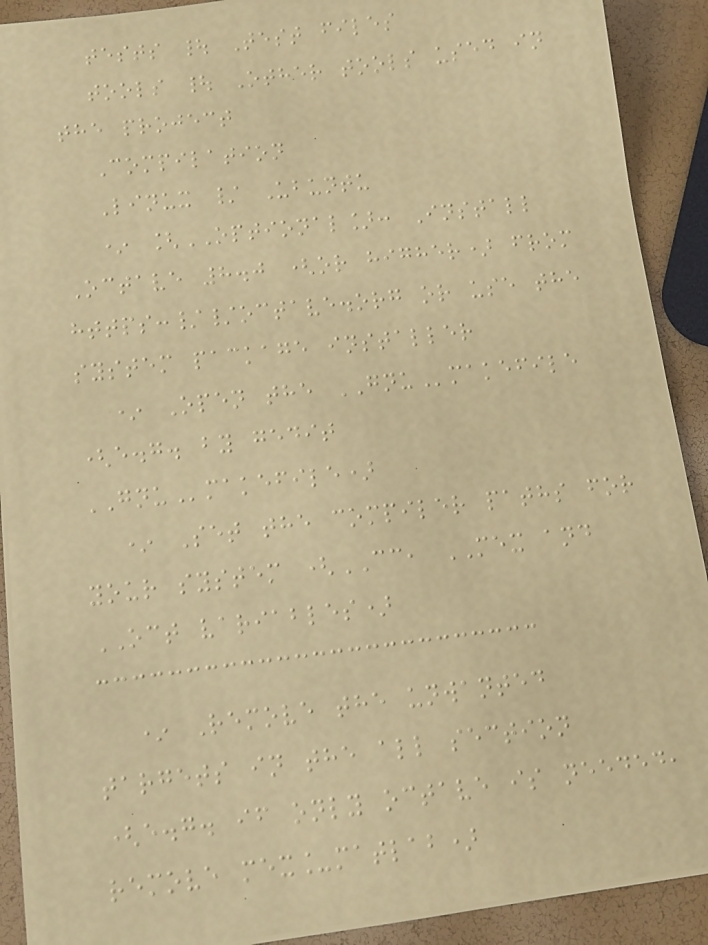tests | Test files
tools | Other tools used in
the project
Compilation
Linux / Ubuntu
* [OPTIONAL]: Install
Octave 8.0 (or higher) from
https://octave.org or use the
system package installer
* Open the GNUmakefile
(e.g. by gedit
GNUmakefile)
* Set the compiler paths for
your system (CC, MEX and
OCT variables)
* Remove the unwanted
targets in the all section
(e.g. if only octave is needed,
remove mex_matlab)
